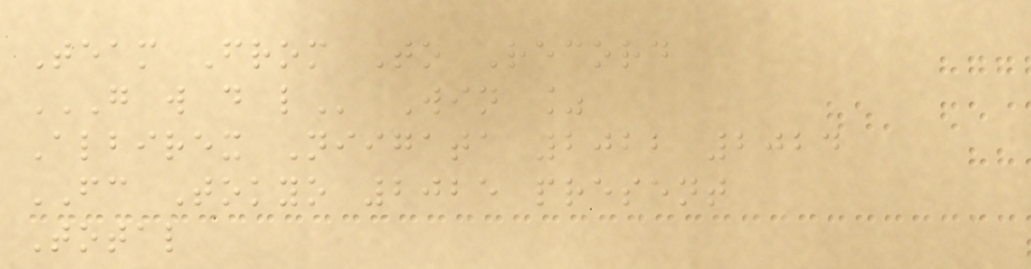Team From To Record
G W D L Win %
Albirex Niigata 2022 2024
FC Tokyo 2025 present
Total
